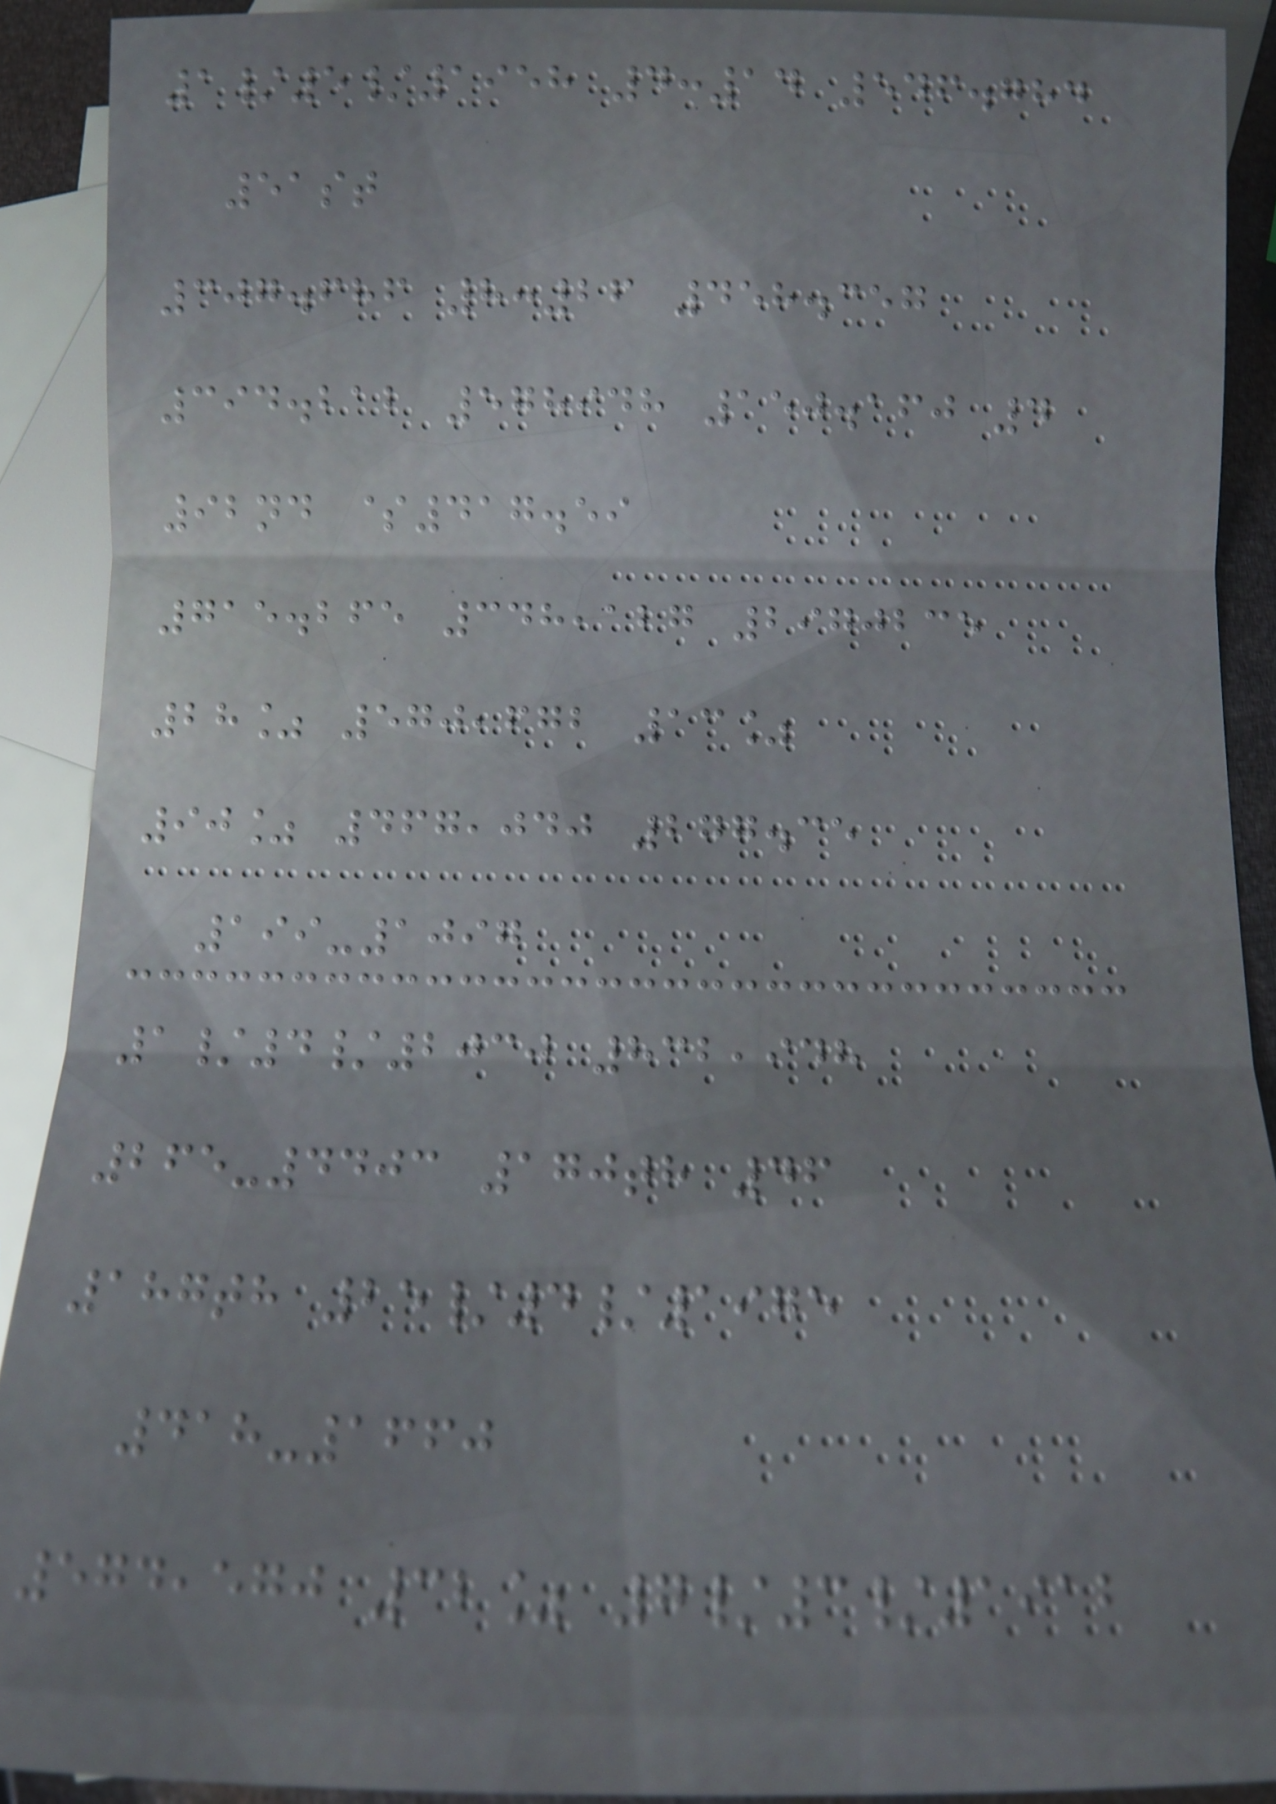1/5/1958 4:14 546.784
51st
307.686 8:26 458.357
394.212 578948 150.160 4
92nd $417.59
715.265 348,127 2970235
28% 570,672 13%
90% 467,040 277.35
199-1097
1/4/2030 832,948
265-4403 170th 46
187th 25/4/1975
418-1660
574,570 32% 7/3/1912
